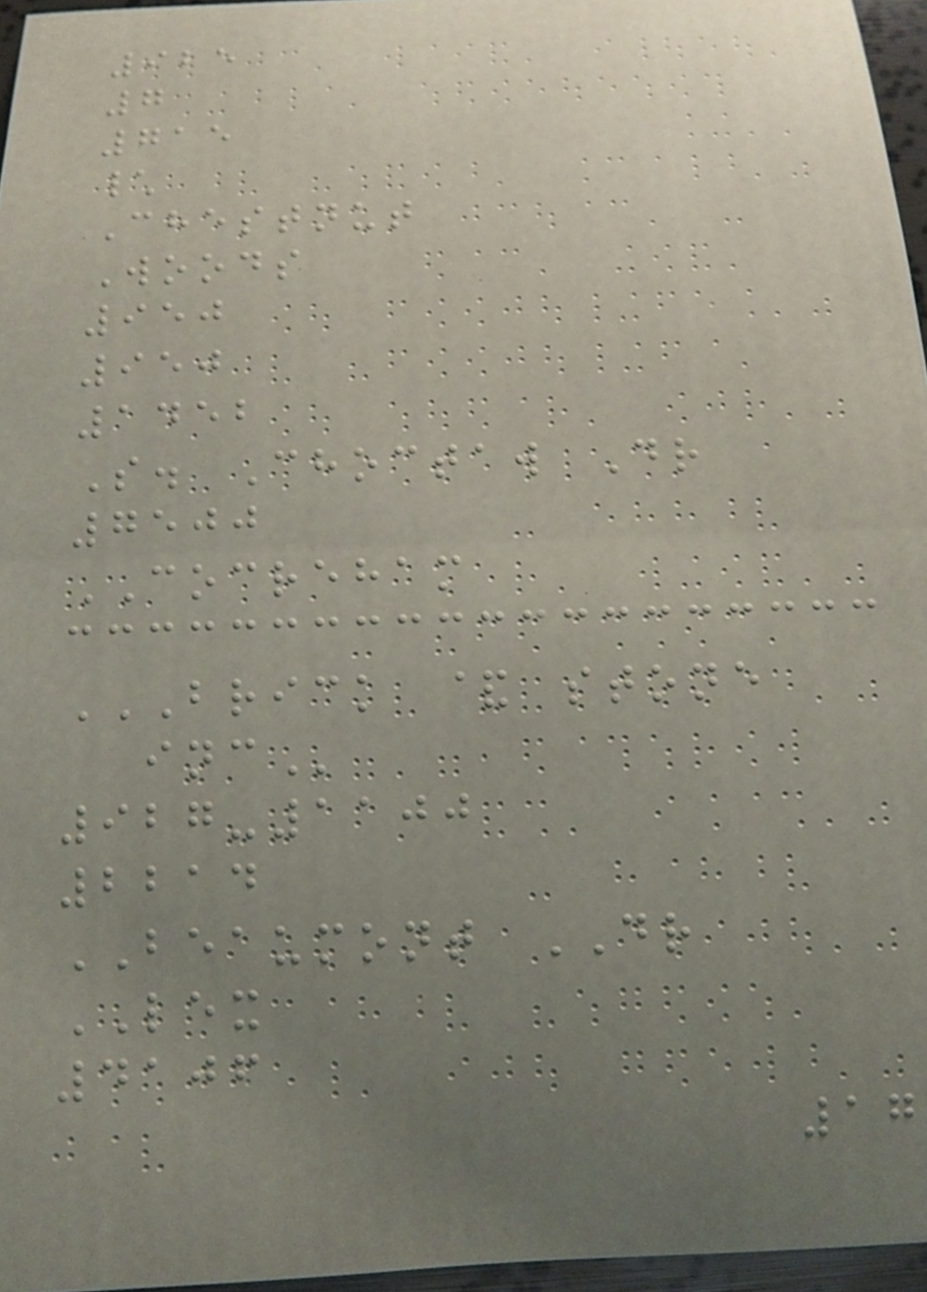925
7
715
\
Chestnut
Woods
950
950
1452
S. Choctaw Dr
7500
COCREHAM
BRICK & STONE
INC
927-1100
2214
BEAUMONT DR
LEX
4106
17
